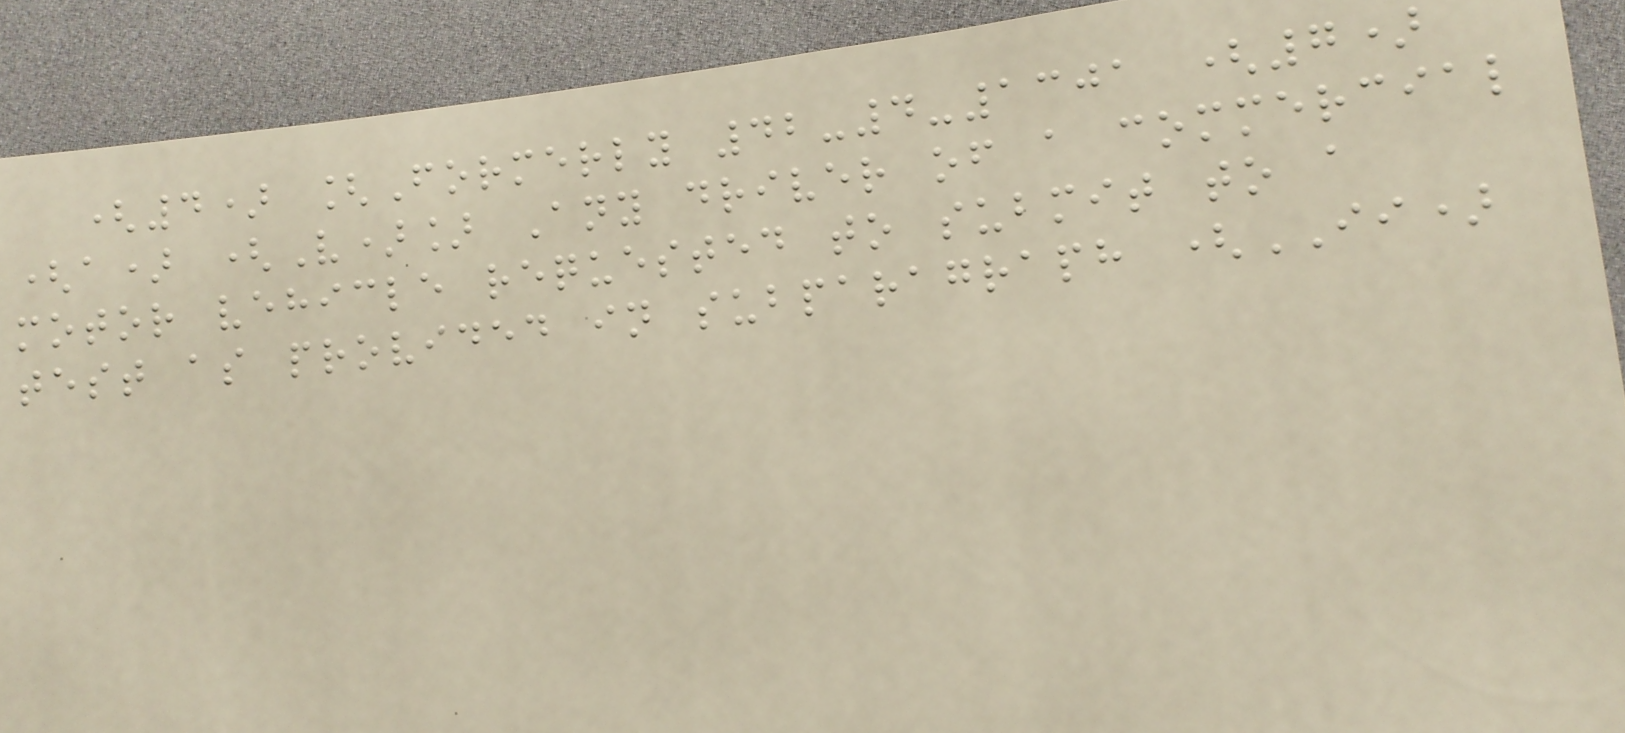(4) [Formerly 42-4-1301 (7)
(a) (V)] Any driver of a commercial
motor vehicle requested to submit to a
test as provided in subparagraph (II)
